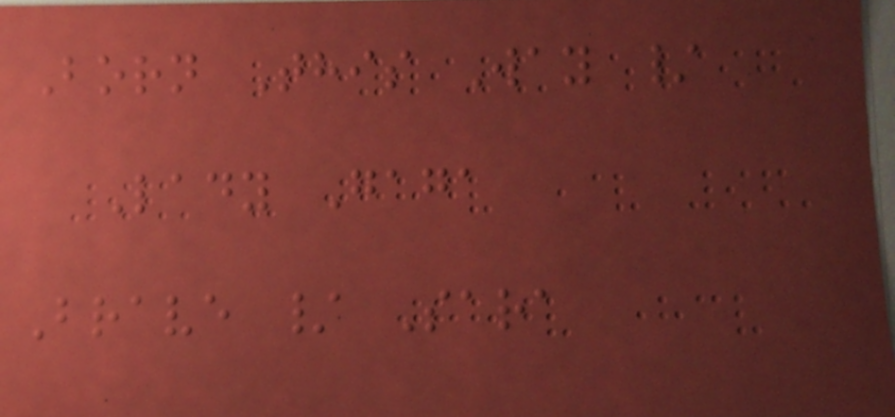Born This Way /
Lady Gaga
Brave / Sara
